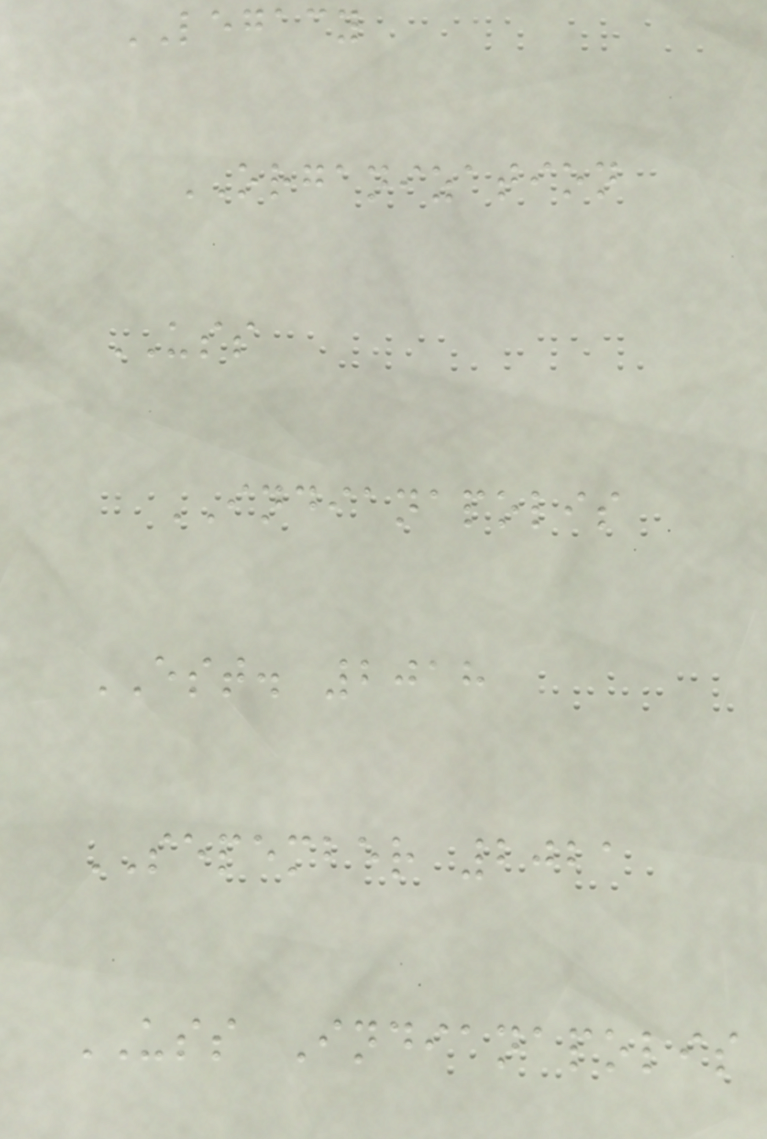LEGACY
ORGANIZATION
USS
INDIANAPOLIS
EST. 2018
SEPEMBER 2021
USS Indianapolis
